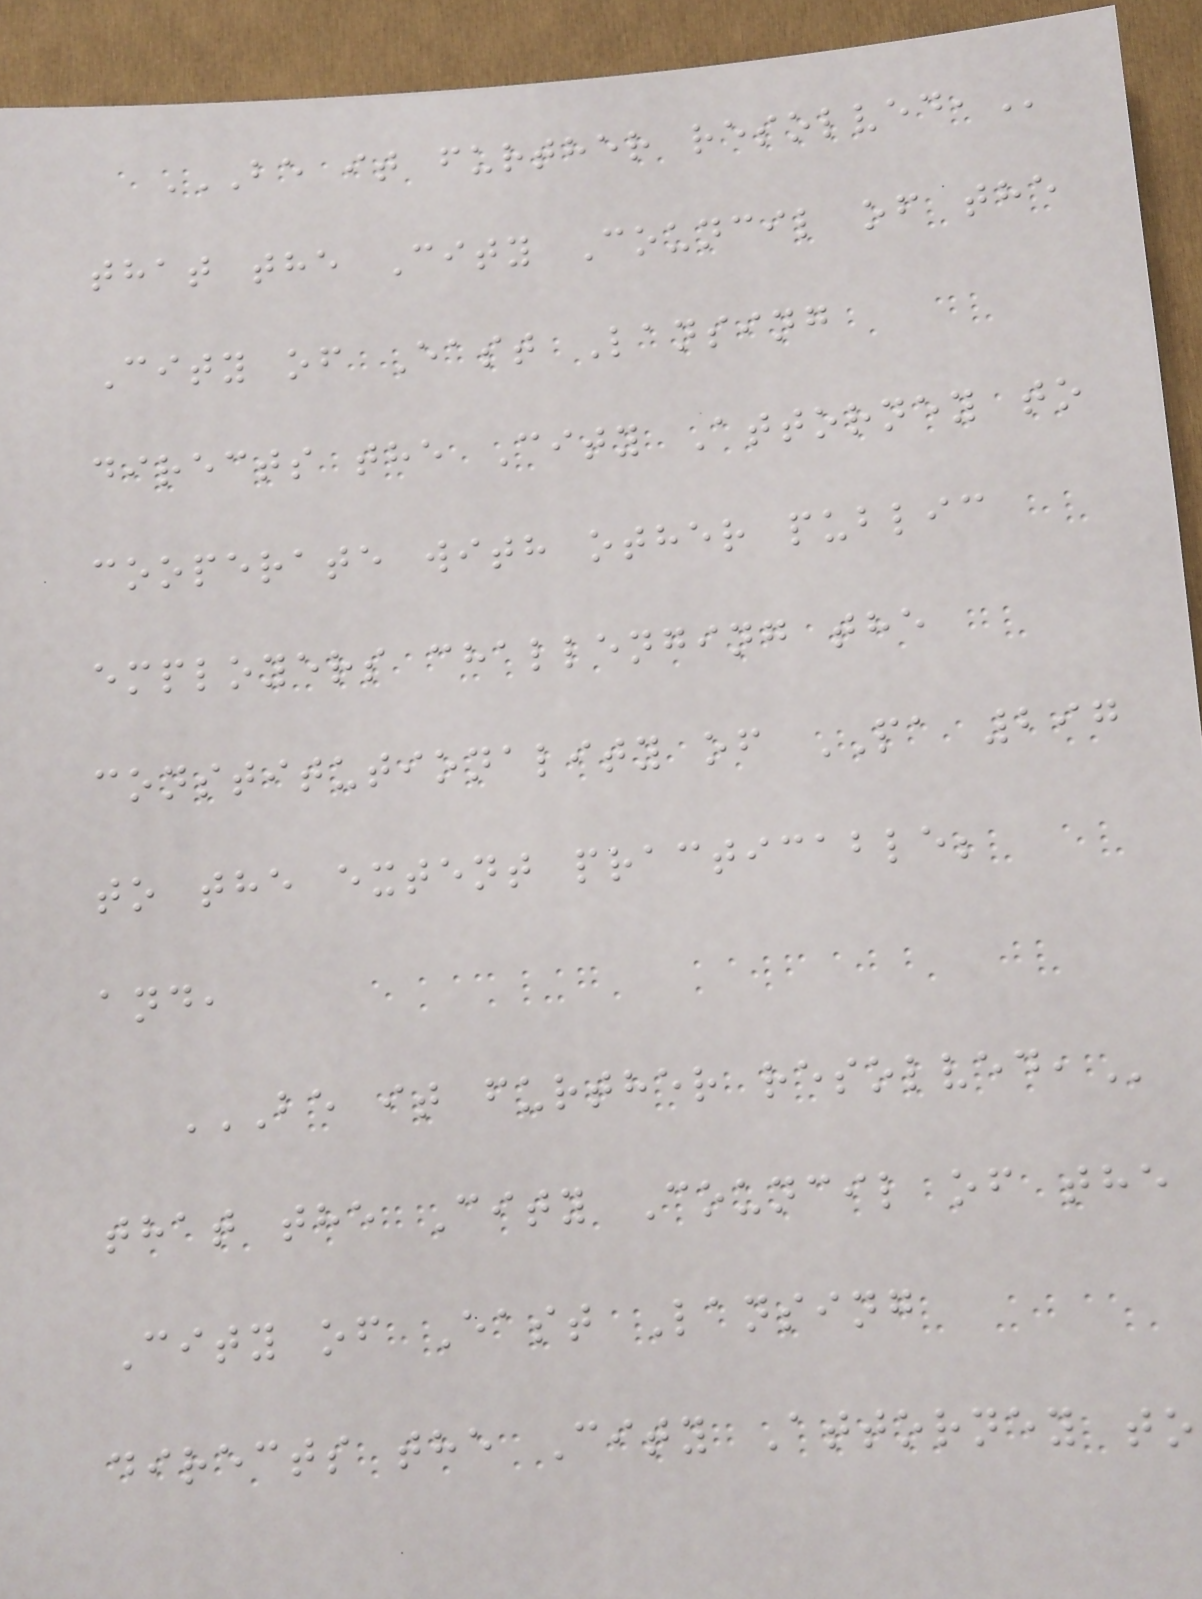BE IT FURTHER RESOLVED,
that the City Council of the
City of East Lansing
directs the City Attorney to
cooperate with other public
employers challenging the
constitutionality of PA 297
to the extent practicable;
and,
BE IT FURTHER RESOLVED,
that the City Council of the
City of East Lansing
directs the City Attorney to
